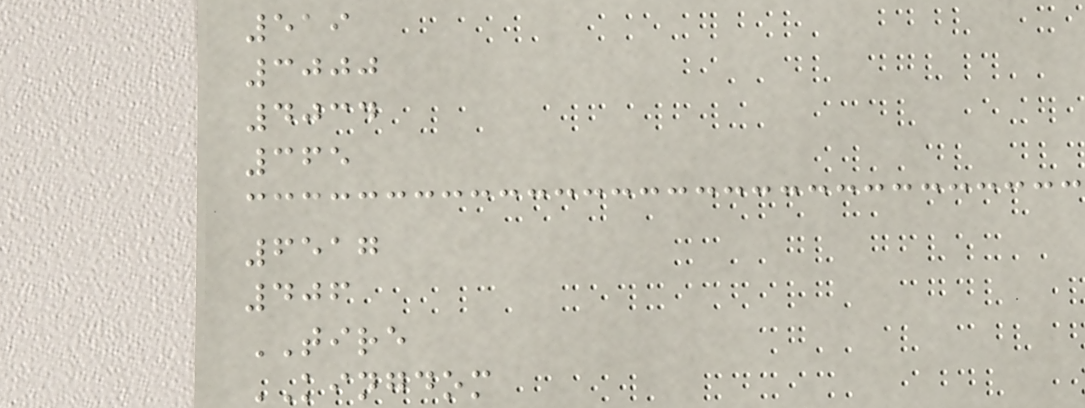519
3000
4034
365
6517
406
TIRE
KINGDOM
